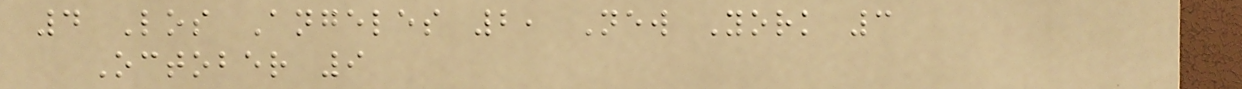4 Los Angeles 2, New York 3
October 9
